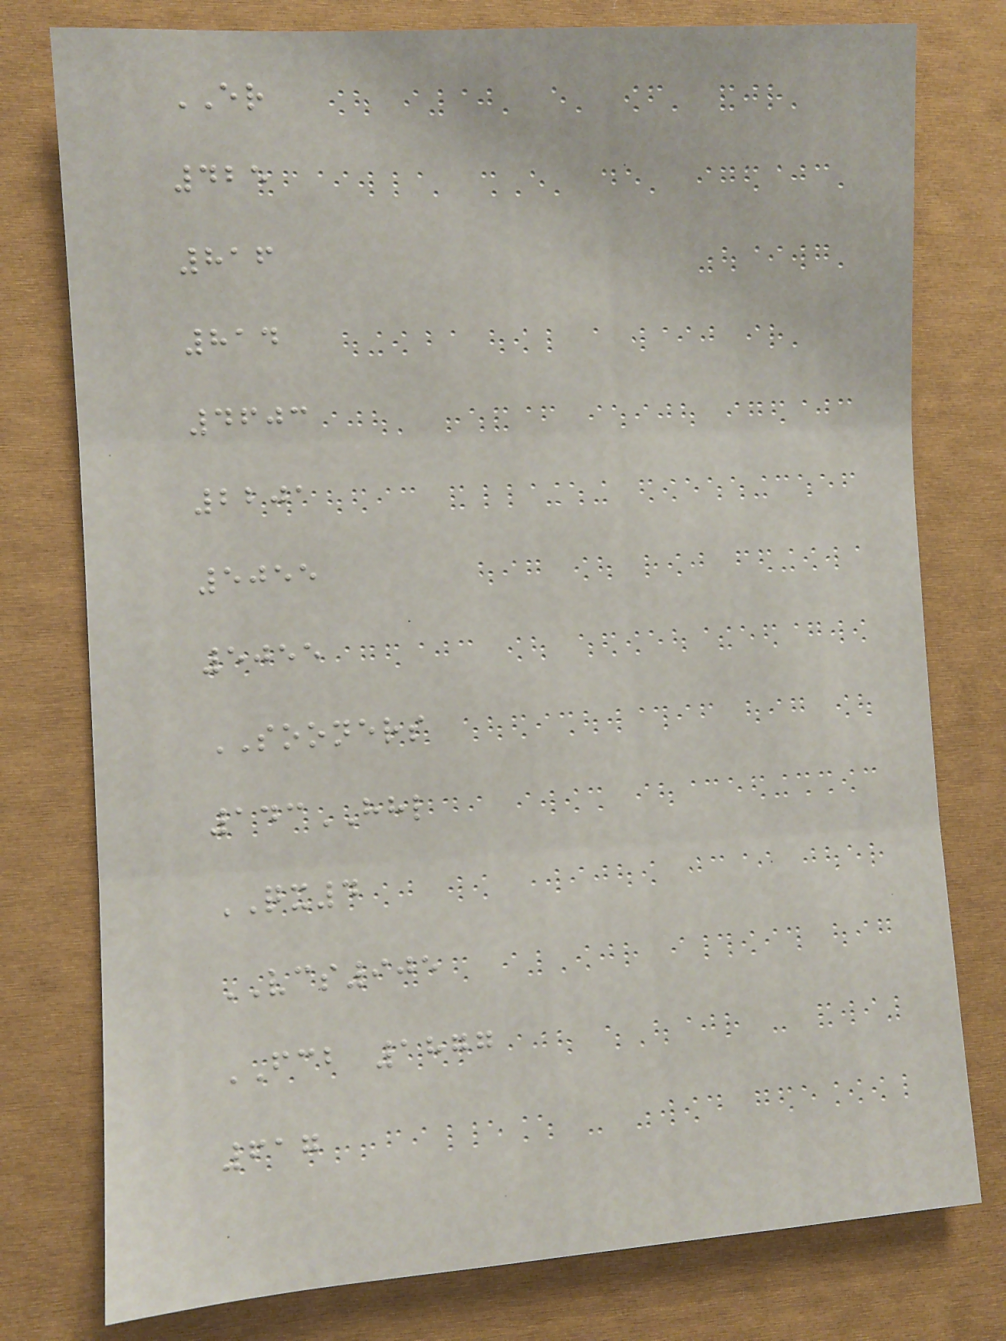ER
425
816
814
4603
2201
5055
5055
SOONERS
143HHL
QX4
VCS905
FCB 1877
617
